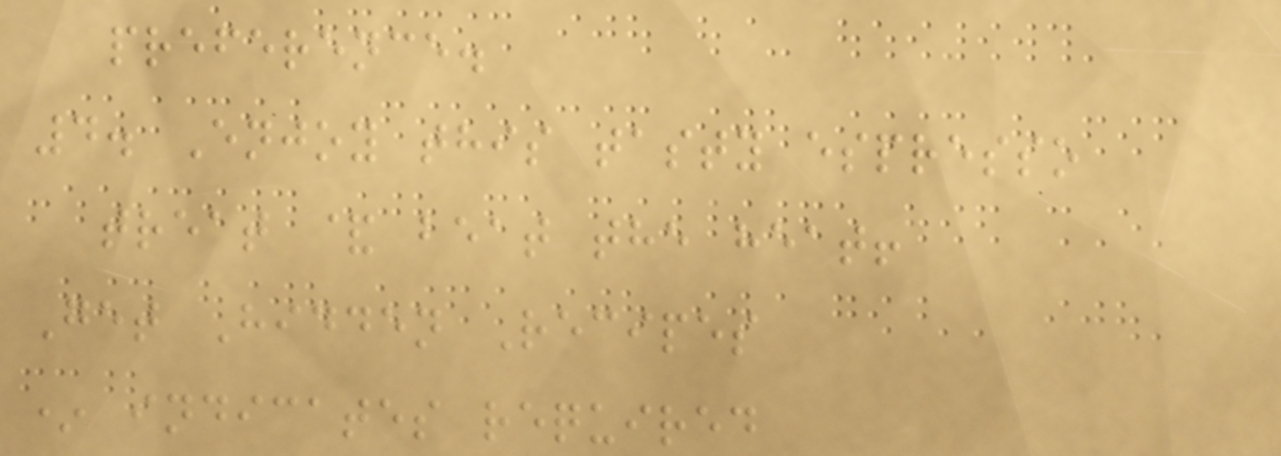preference.
4. Enjoy this tasty espresso
treat & beat the heat!
Get Hidden Recipes
* indicates required
